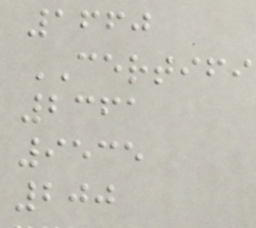1660
CERTIFI
2361
9535
200
